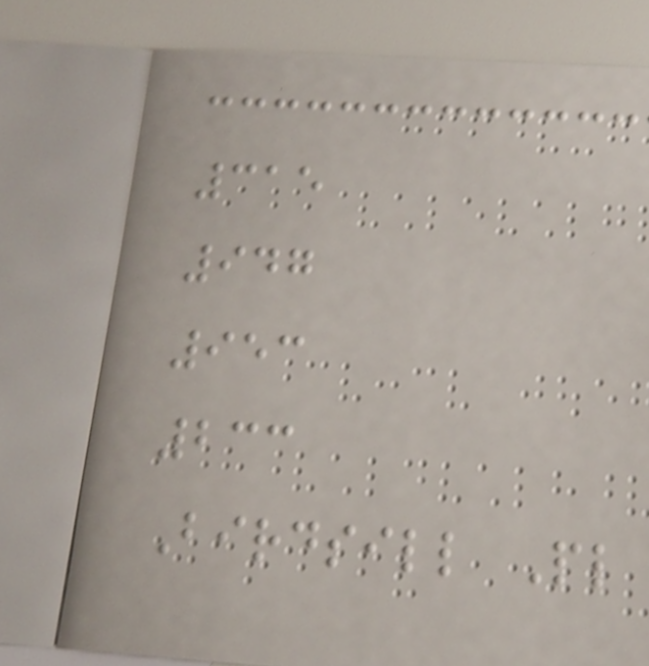315
947
953
233
Birdsill Pl
